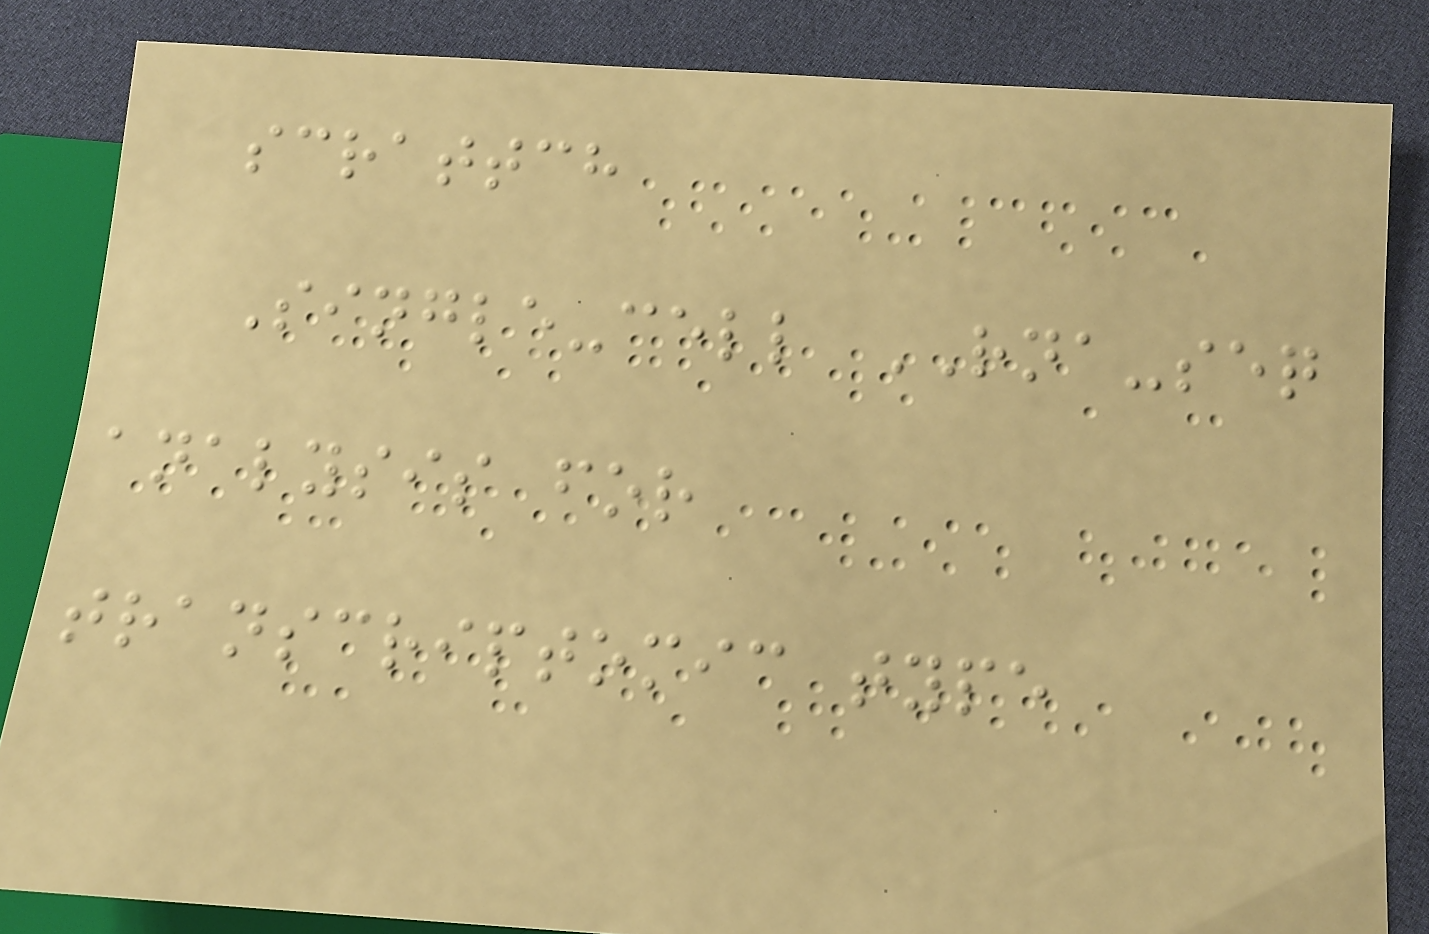scrattch
Single-cell RNA-seq
analysis for
transcriptomic type
